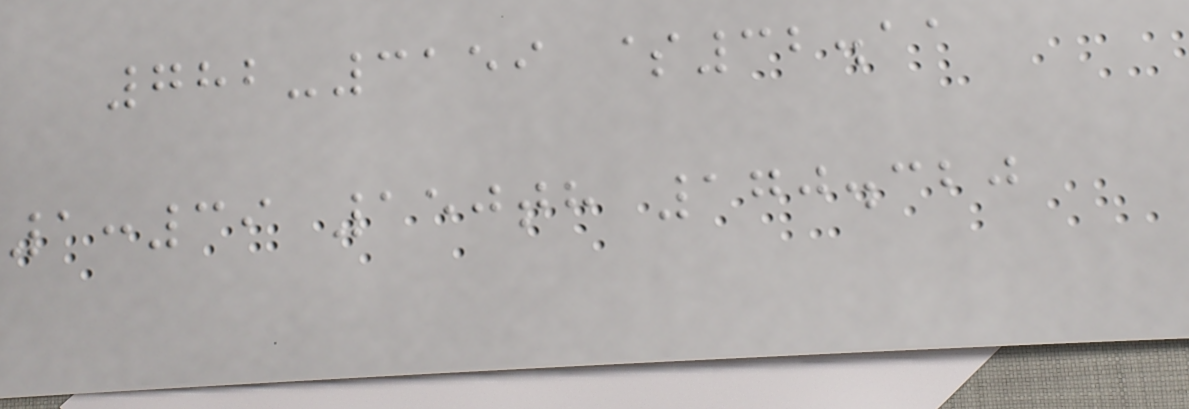782-3159 $32.11
1:39 150th 170.320
